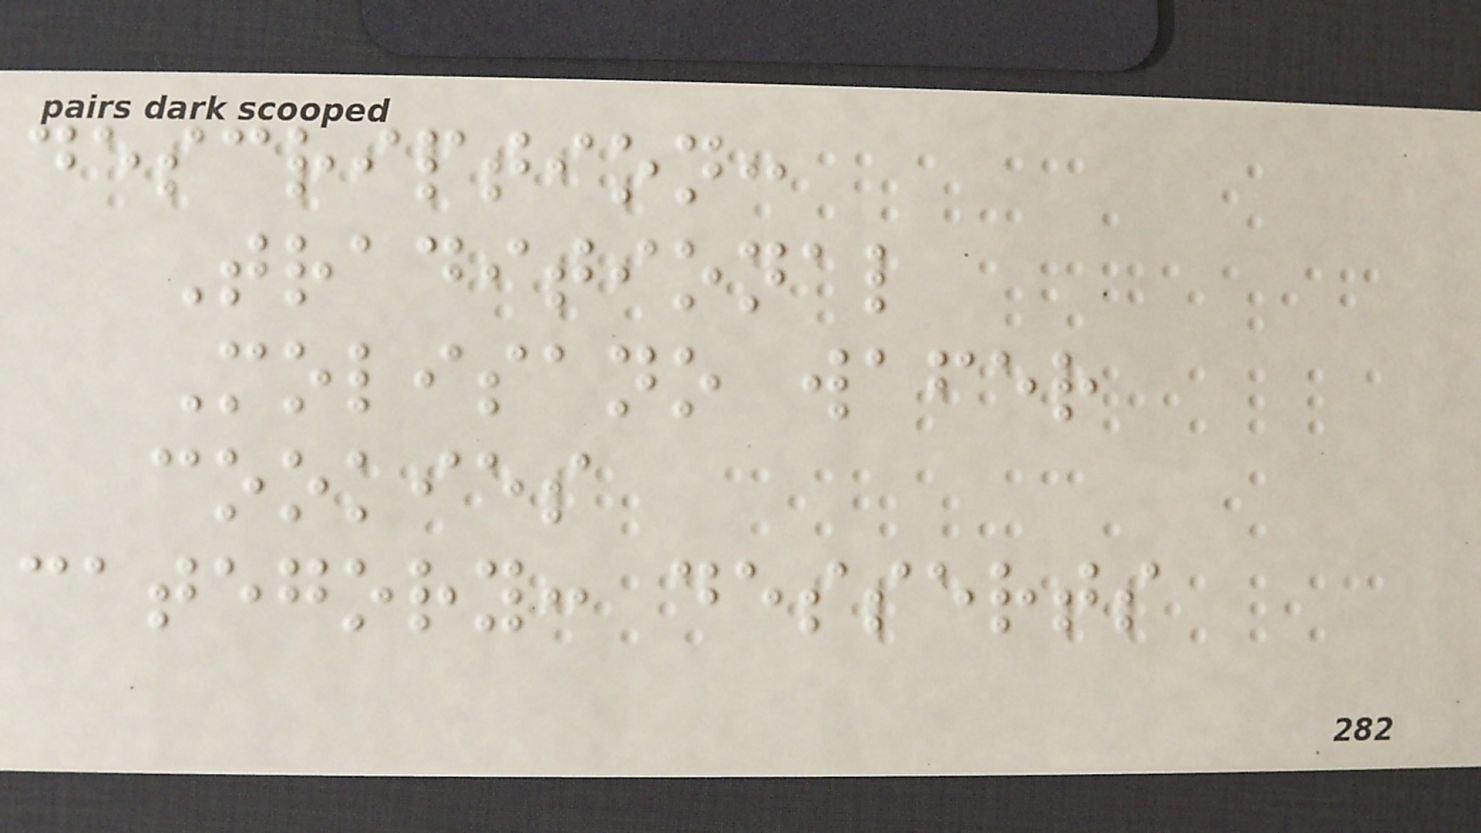description:
Traditional
Molisano wafer
cookies
category: desserts
